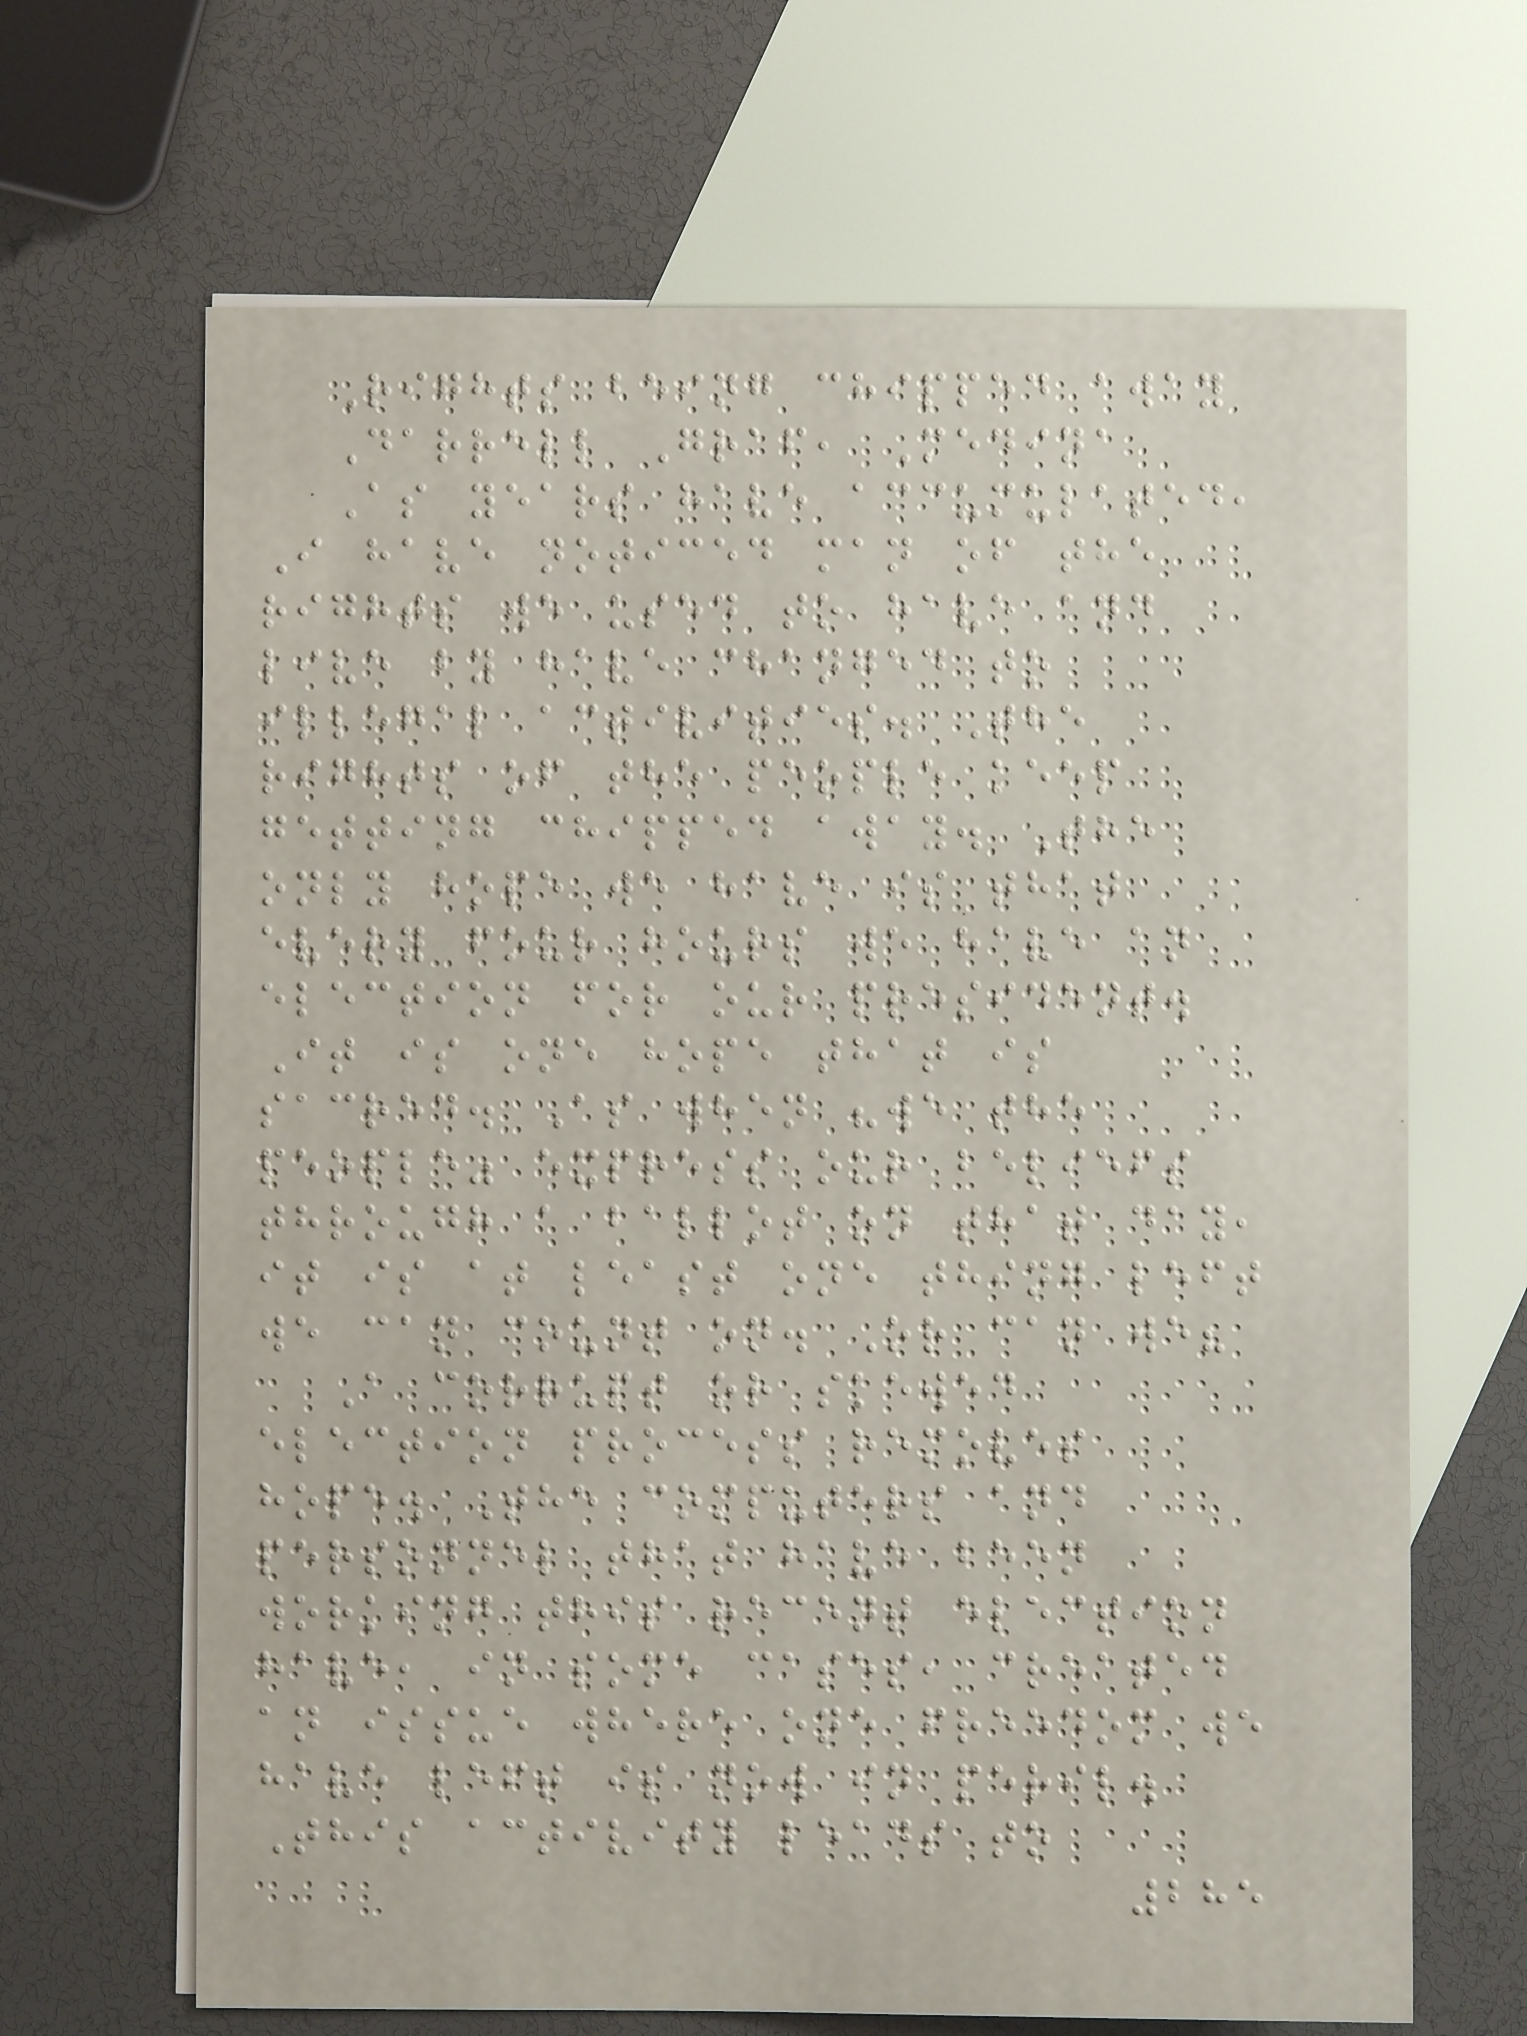Rights being chipped away
Darrell Graf, Medina
As years have accumulated,
I have noticed man of the
rights we used to have and
live by have changed to
illegal activities. The
rights of the people keep
getting chipped away. The
only hope we have is that
every four hours we have an
election for our president.
It is one hope that is
sacred. As when "we the
people" express our beliefs
through a ballot on that day,
it is at least one thing left
we can count on. Or can we?
A corrupt or skewed
election process removes
hope. The computers and
personnel that have been
working this recent election
have, in some cases, created
an issue where one freedom we
have left is now in peril.
This activity leads to
285
